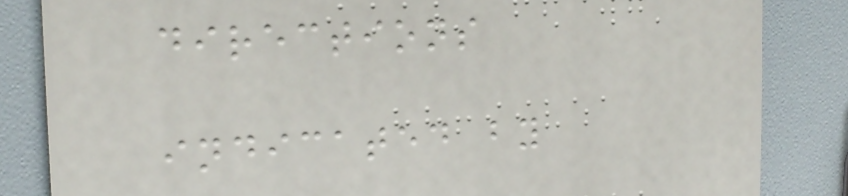directions
indicated by
